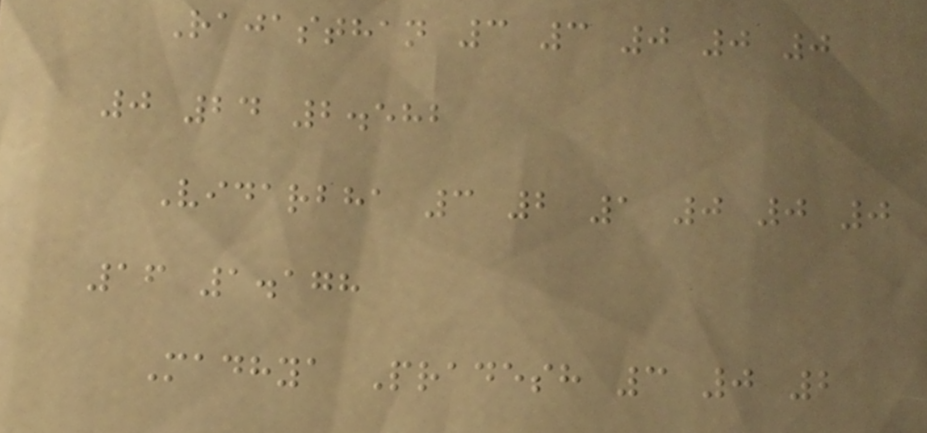Rajasthan 3 3 0 0 0
0 24 2.582
Vidarbha 3 2 1 0 0 0
16 1.178
Madhya Pradesh 3 0 2
